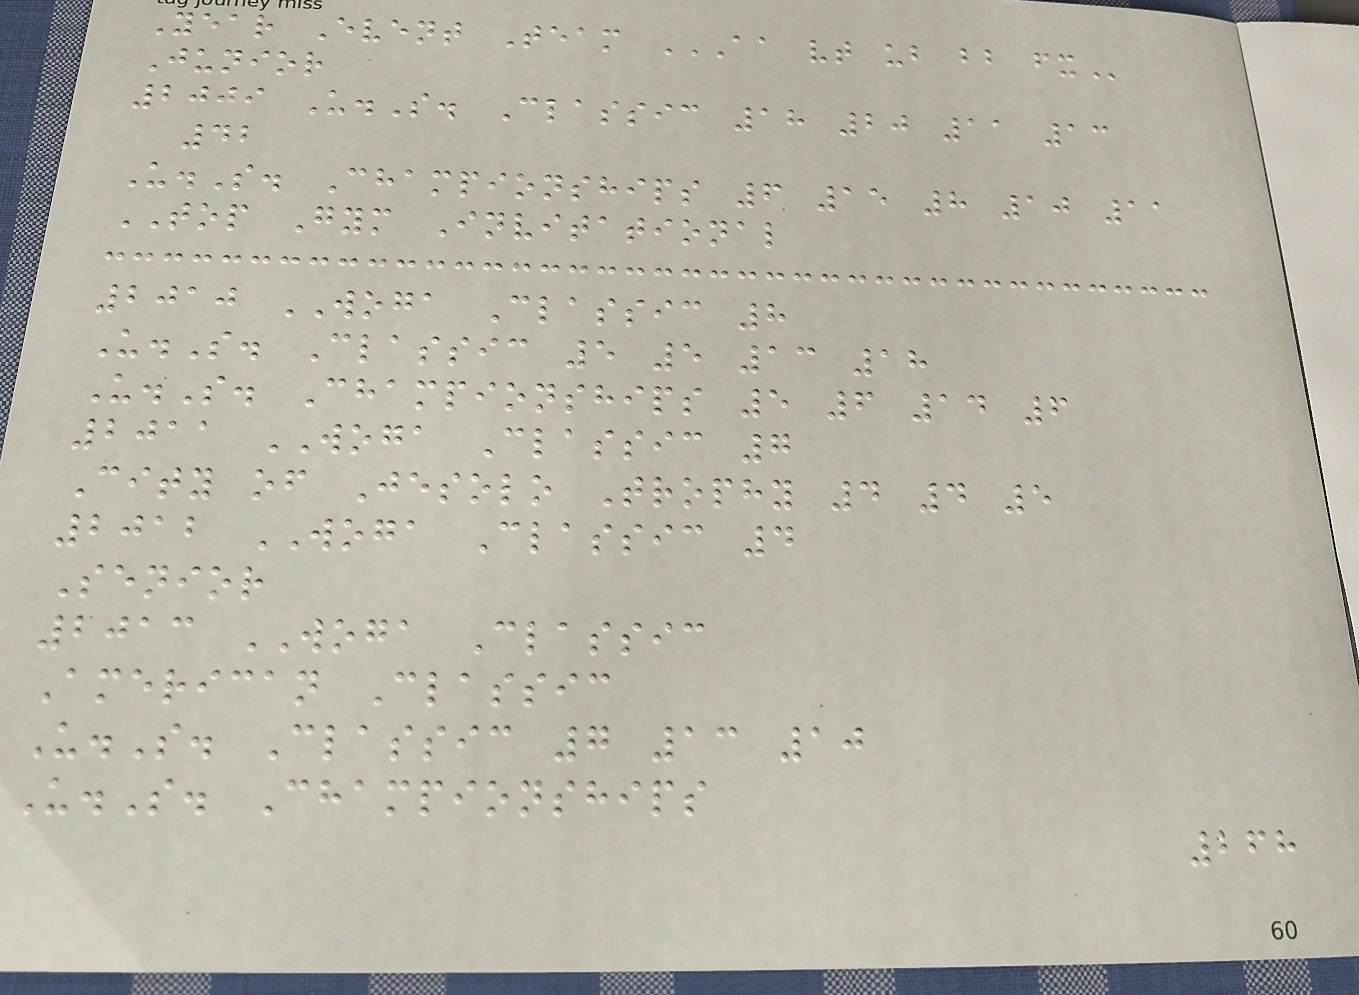Year Event Team AA VT UB BB FX
Junior
2009 U.S. Classic 18 20 11 13
42
U.S. Championships 6 15 8 10 11
TOP Gym Invitational
2010 WOGA Classic 8
U.S. Classic 5 5 13 18
U.S. Championships 5 6 14 6
2011 WOGA Classic 7
City of Jesolo Trophy 4 4 5
2012 WOGA Classic 4
Senior
2013 WOGA Classic
American Classic
U.S. Classic 7 13 10
U.S. Championships
268
